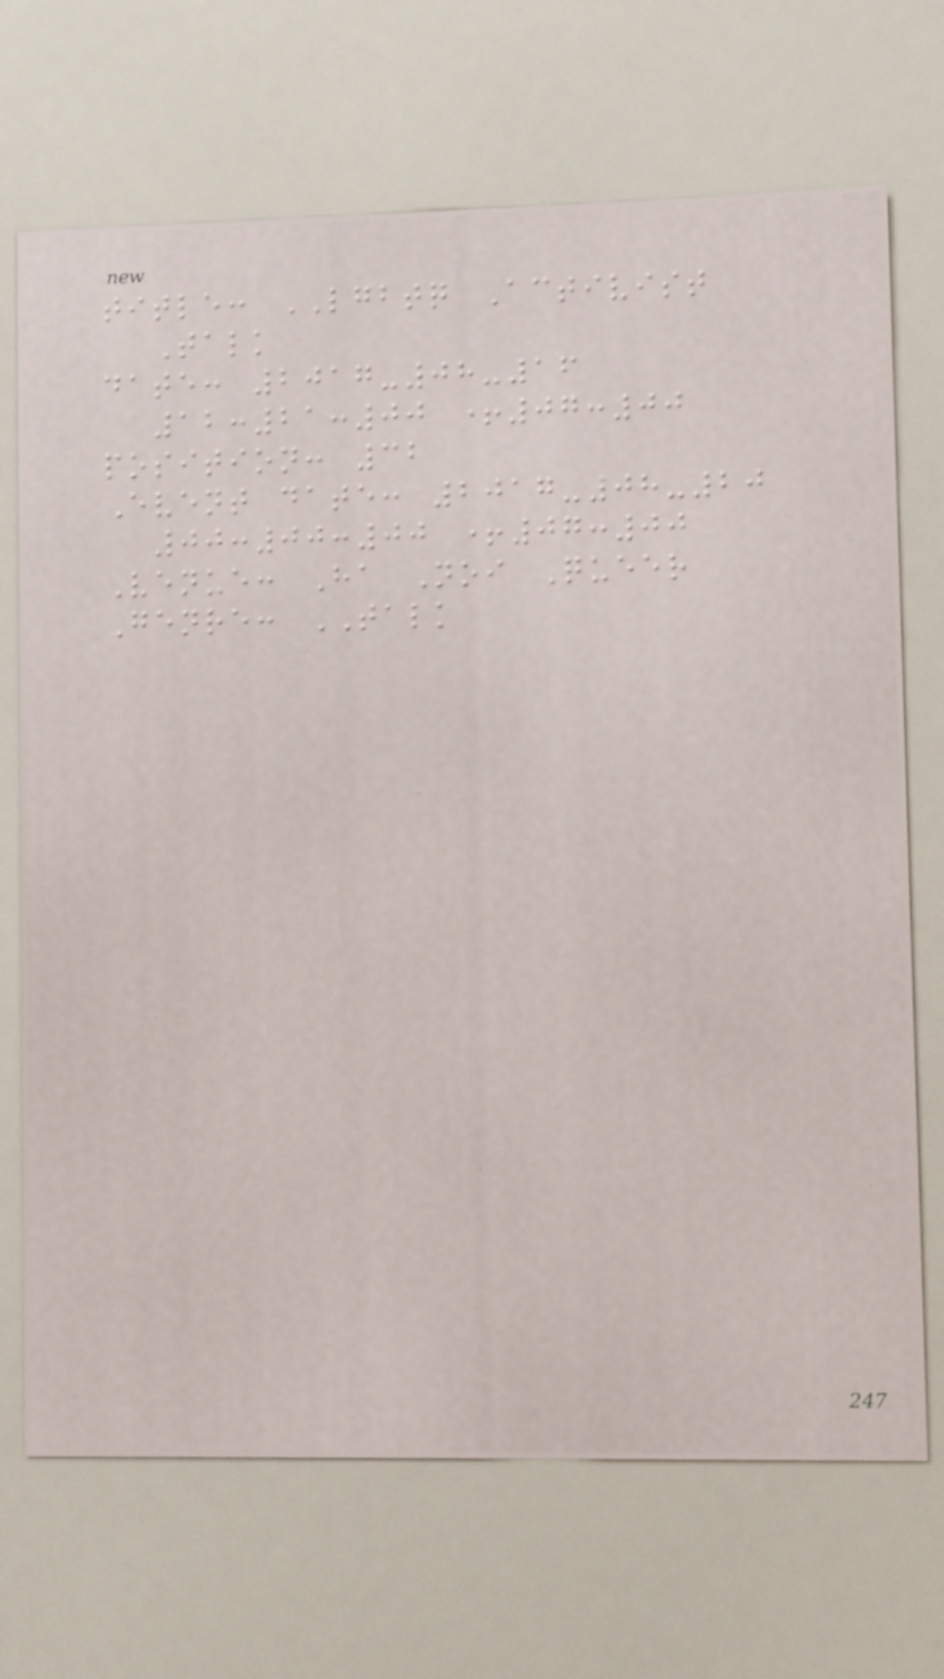title: LGBTQ Activist
Talk
date: 2017-08-16
12:21:00 +07:00
position: 32
Event date: 2017-08-20
00:00:00 +07:00
Venue: Ha Noi Queer
Genre: TALK
